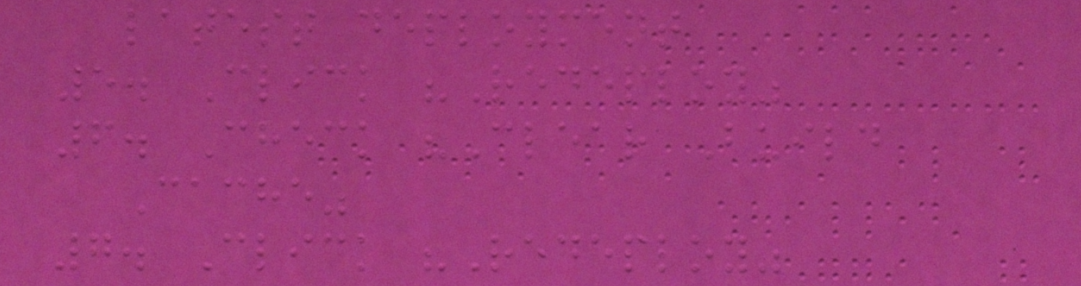latest deployment
5. Click "Redeploy"
6. Check "Clear Build
Cache"
7. Click "Redeploy"
